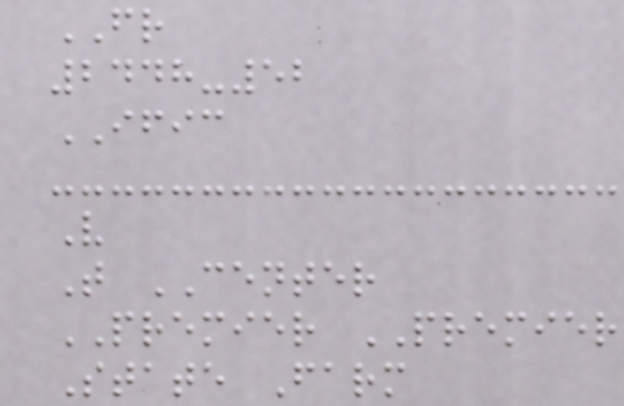FR
2448-52
IFIC
V
T CENTER
PREMIER PREMIER
State Farm
